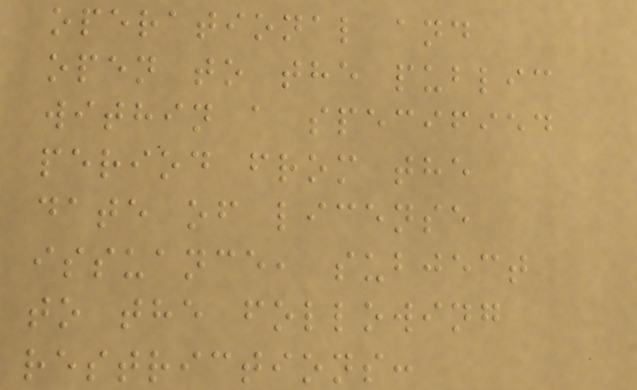operational and
open to the public
within a specified
period from the
date of license
issuance, subject
to the following
restrictions:
